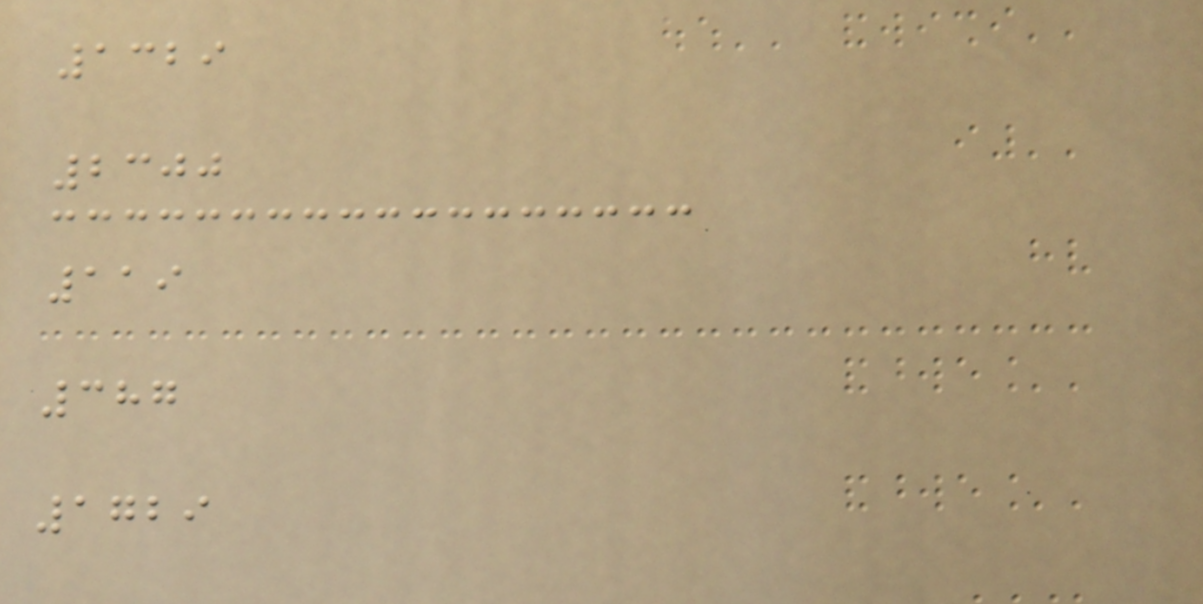1329
2300
119
387
1729
